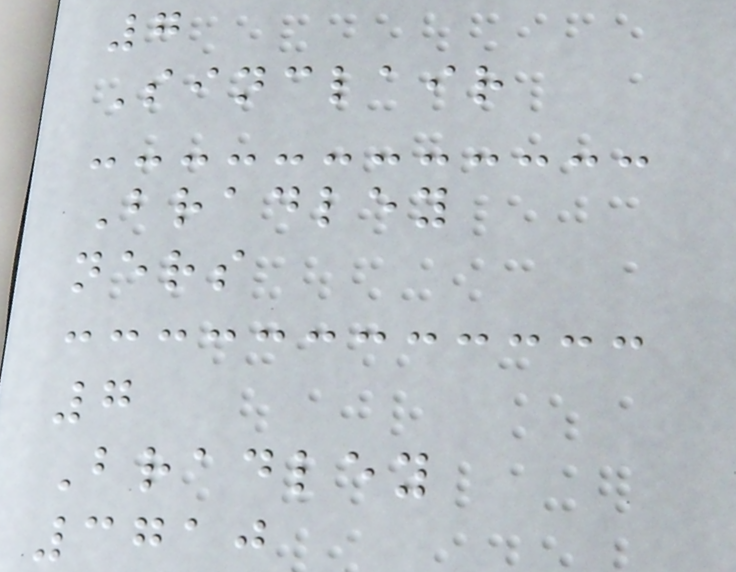7
Sinclair
Bradley
ners
7
Bradley
3710
